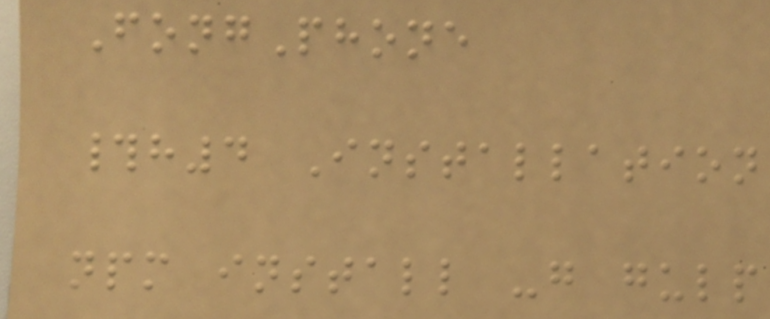FongPhone
#h4 Installation
npm install -g gulp
